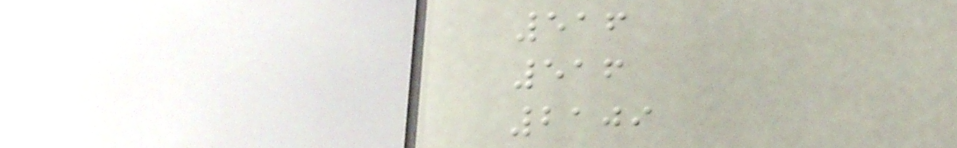516
516
2109
